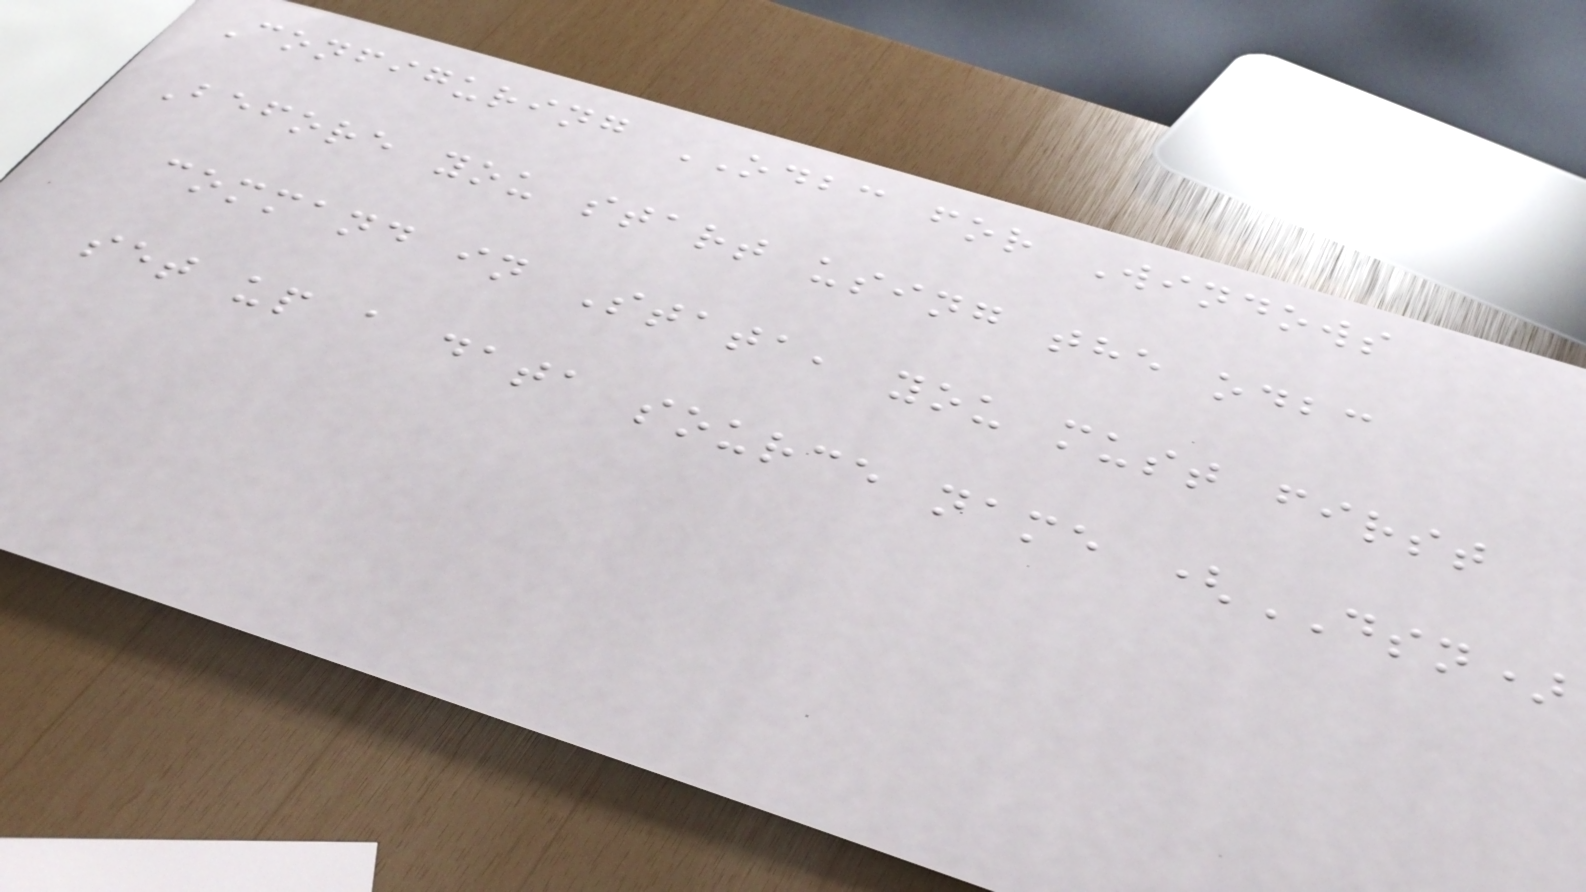Configuring ODBC for Windows
Before you start using the odbc
command in Stata, you must first
set up a data source name (DSN)
